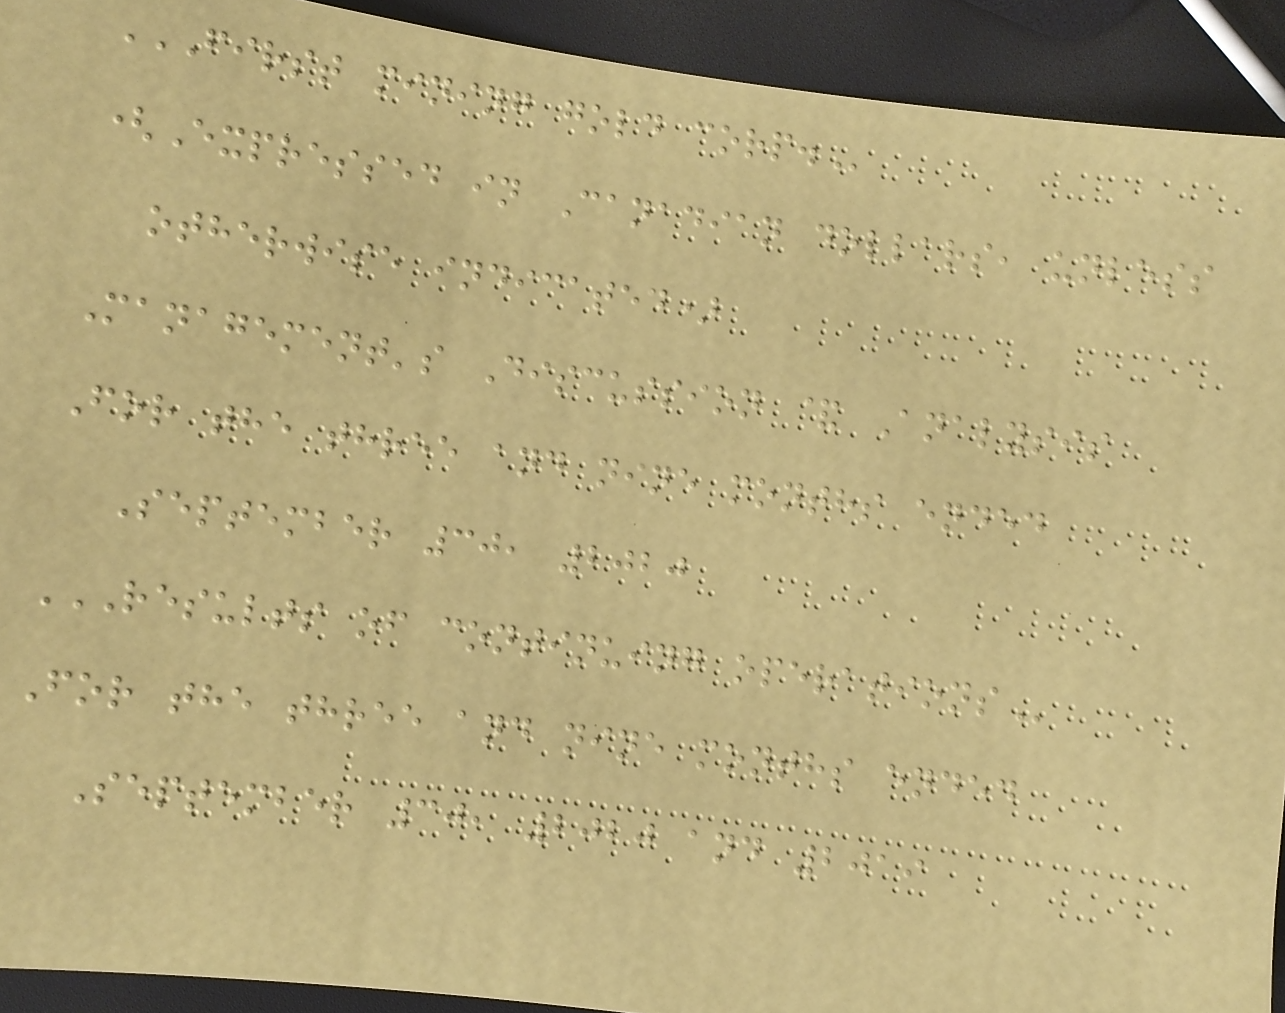FIRST MINING GOLD CORP.
(Expressed in Canadian dollars, unless
otherwise indicated)
Management's Discussion & Analysis
For the three and nine months ended
September 30, 2020
RESULTS OF CONTINUING OPERATIONS
For the three and nine months ended
September 30, 2020 and 2019
